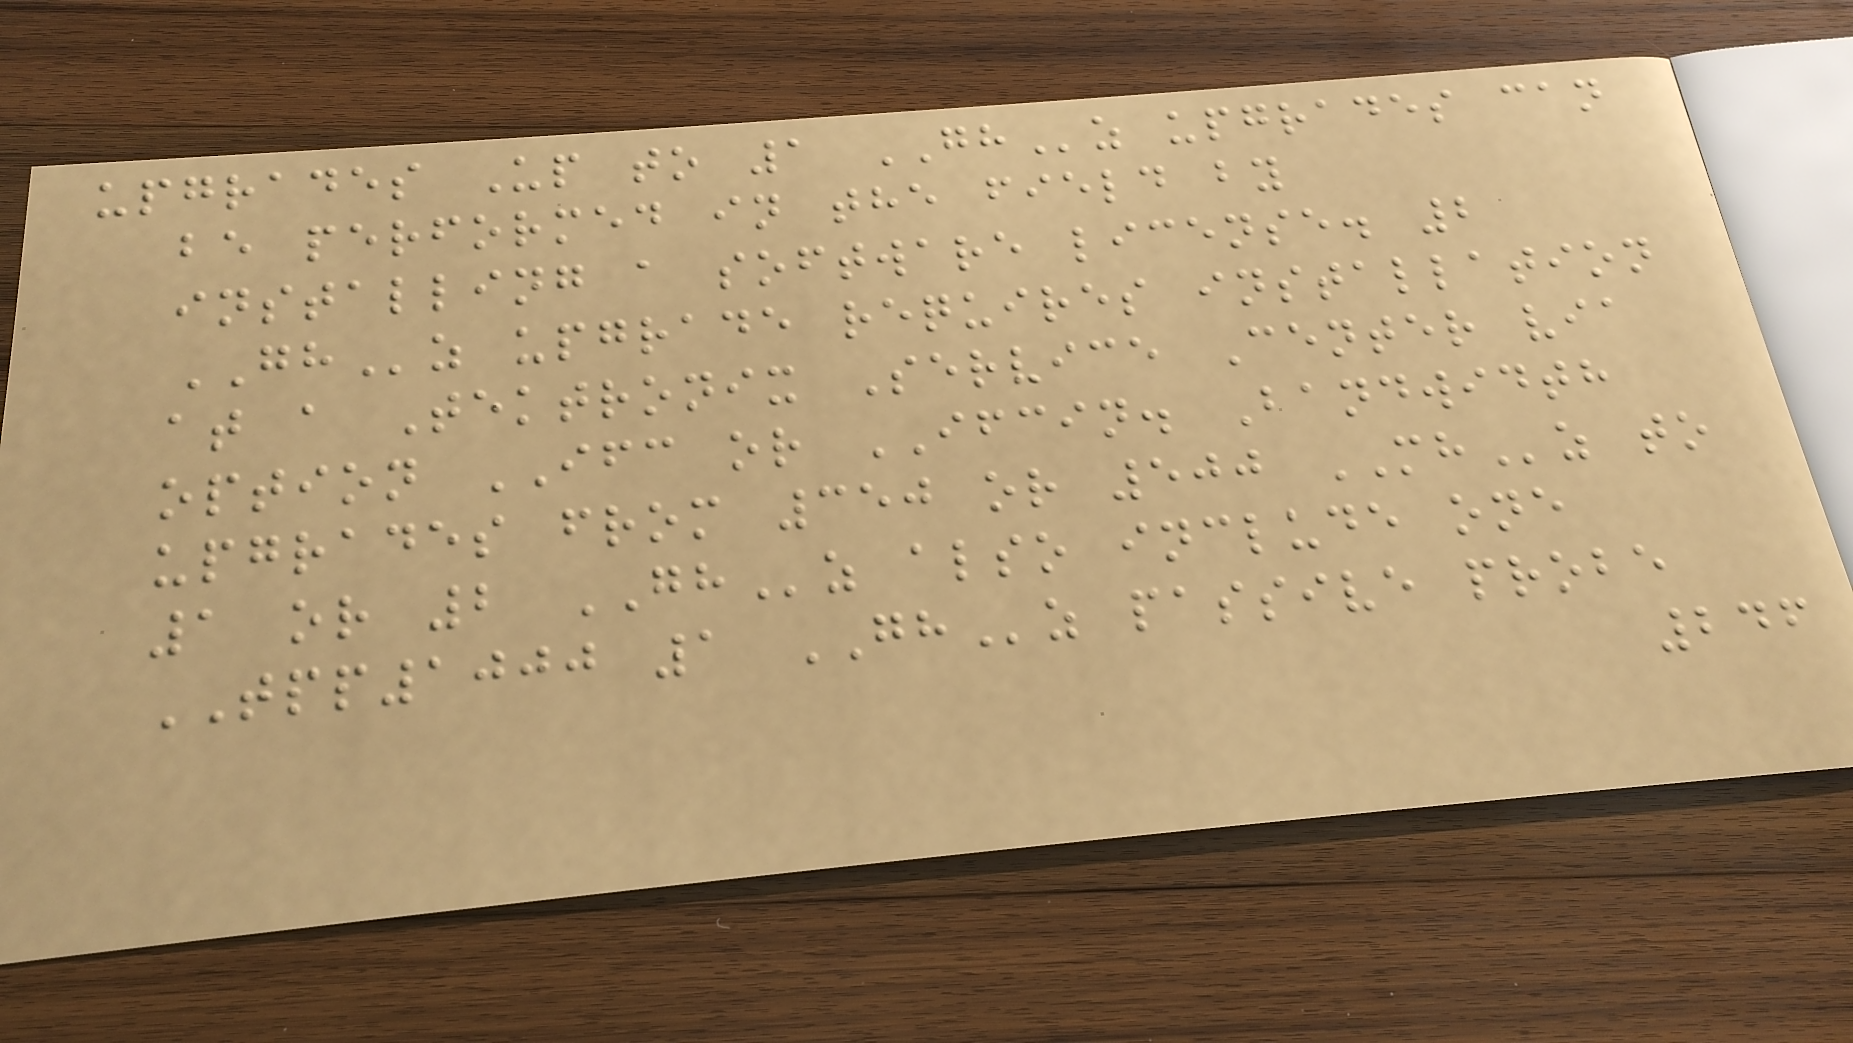upgrades Up to 1 GHz upgrades can
be performed in the field by
installing a software license. 2
GHz upgrade requires installation
at a Tektronix Service Center via
option IFC or IFCIN. Bandwidth
upgrades from 350 or 500 MHz to
1 or 2 GHz also include one
TPP1000 1 GHz passive probe
246
